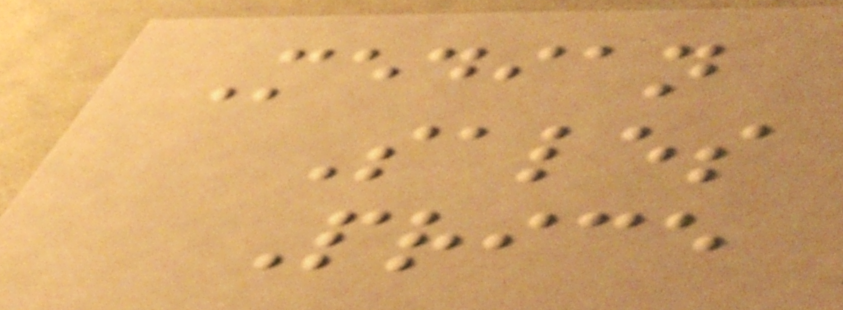Median
Sales
Price
